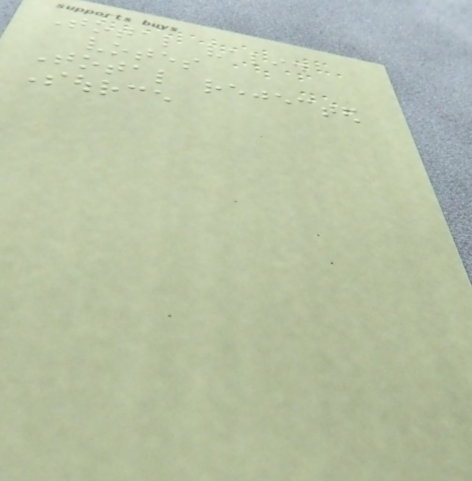Total valid
votes
Total rejected
Source
